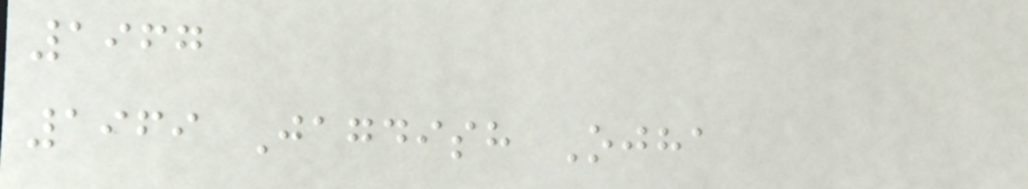1967
1969 Jagdish Ojha
